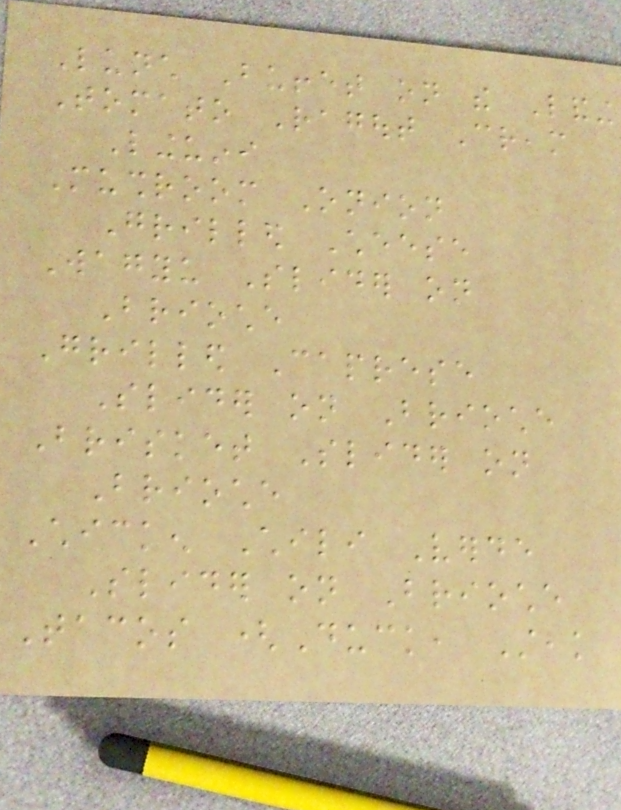Lunch Buffet on the Landing
Tomato Ragout Cream
Linguini
Mushroom Onion
Grilled Cheese
Wagyu Slider on
Brioche
Grilled Caprese
Slider on Brioche
Brisket Slider on
Brioche
Chicken Chili Verde
Slider on Brioche
Tacos (Duck, Steak
